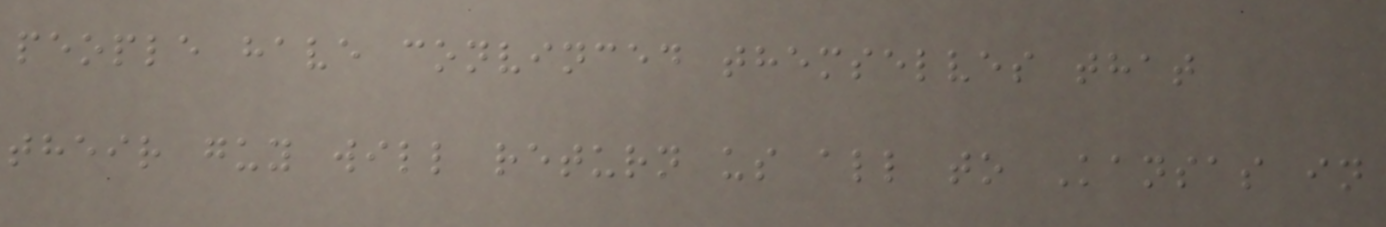people have convinced themselves that
their guy will return us all to Kansas in
